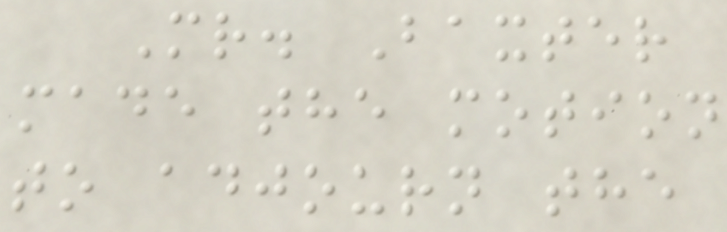Mr. Baxter
made the motion
to adjourn the
